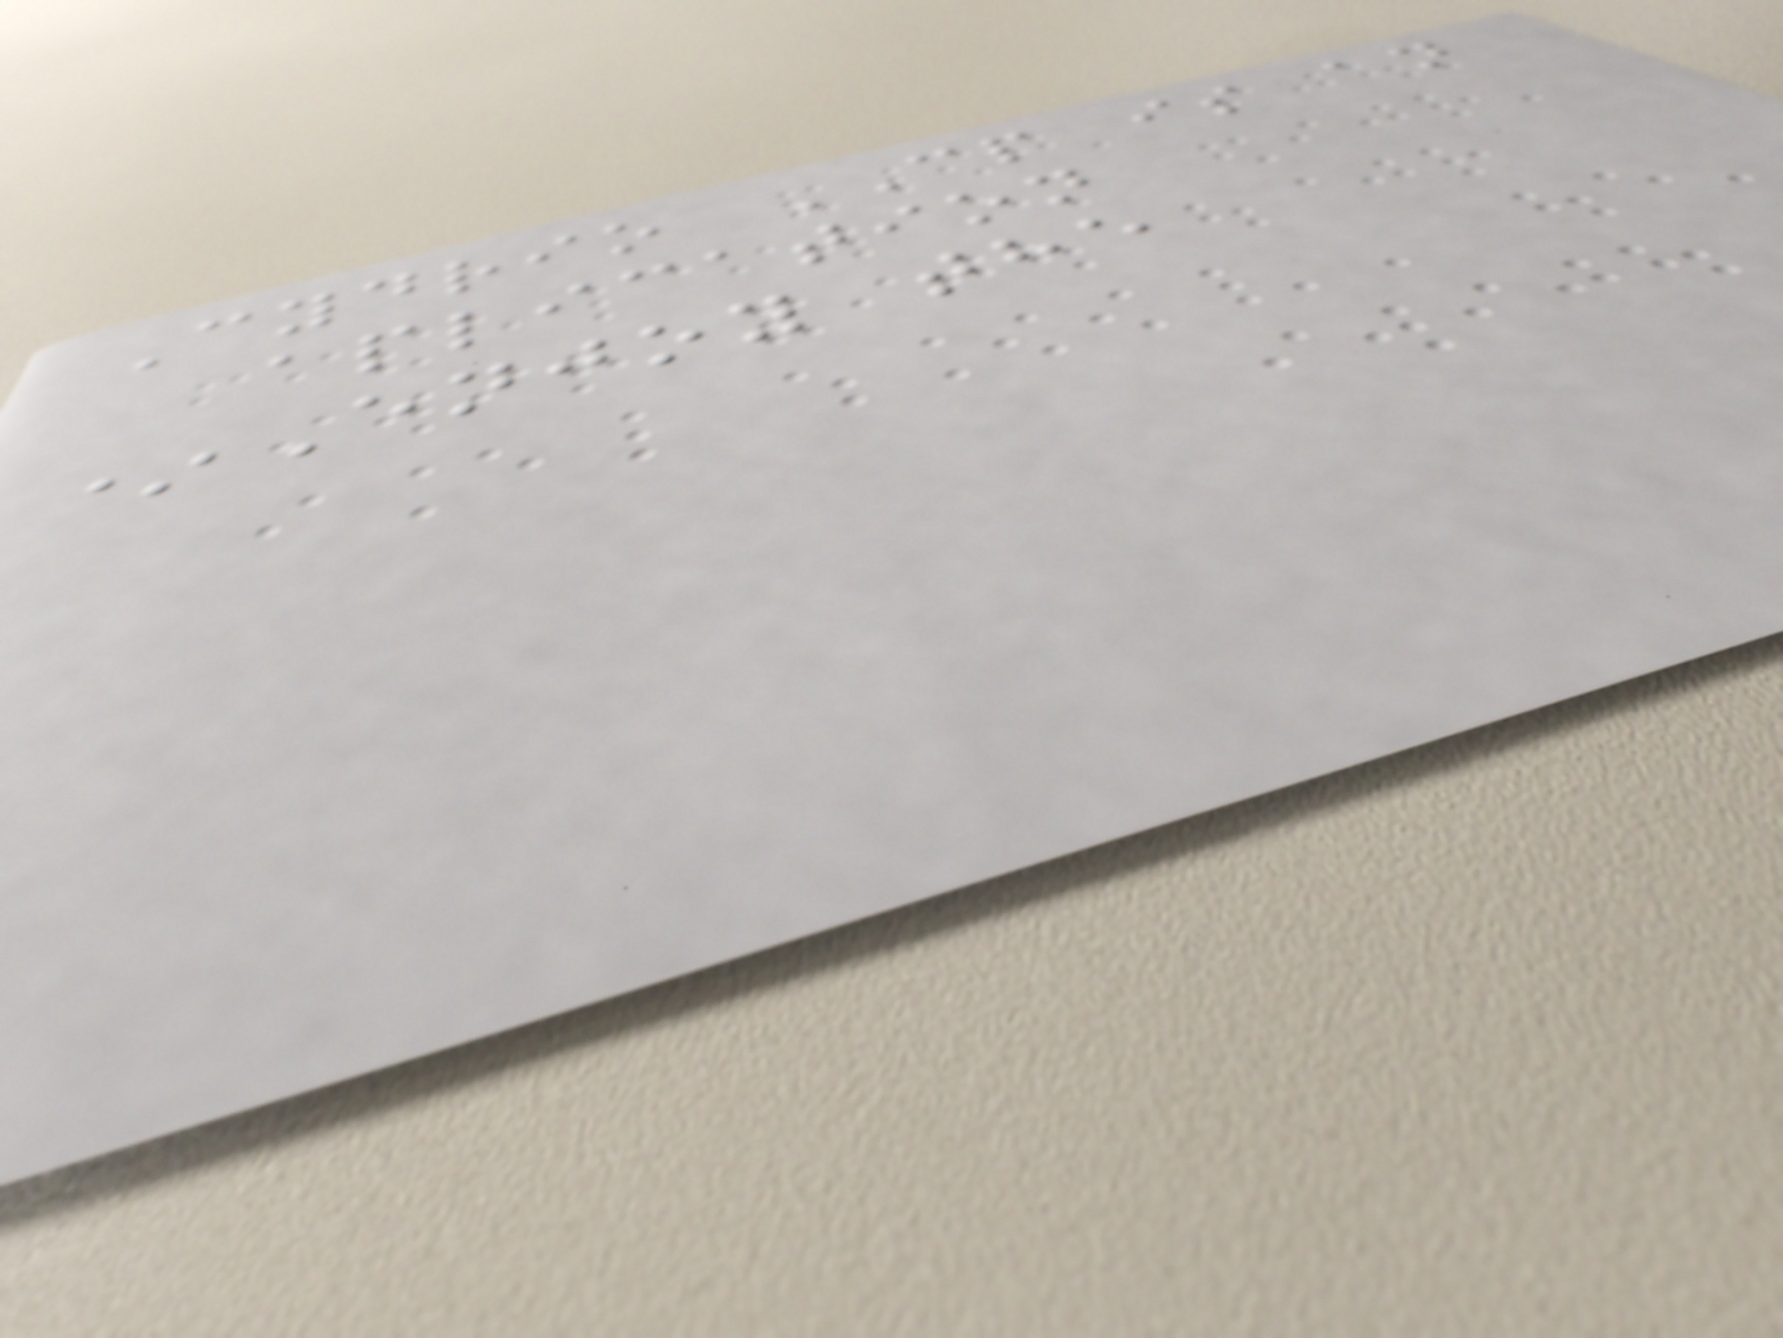Cydrio CP is an
aplication
*Enjoy the
